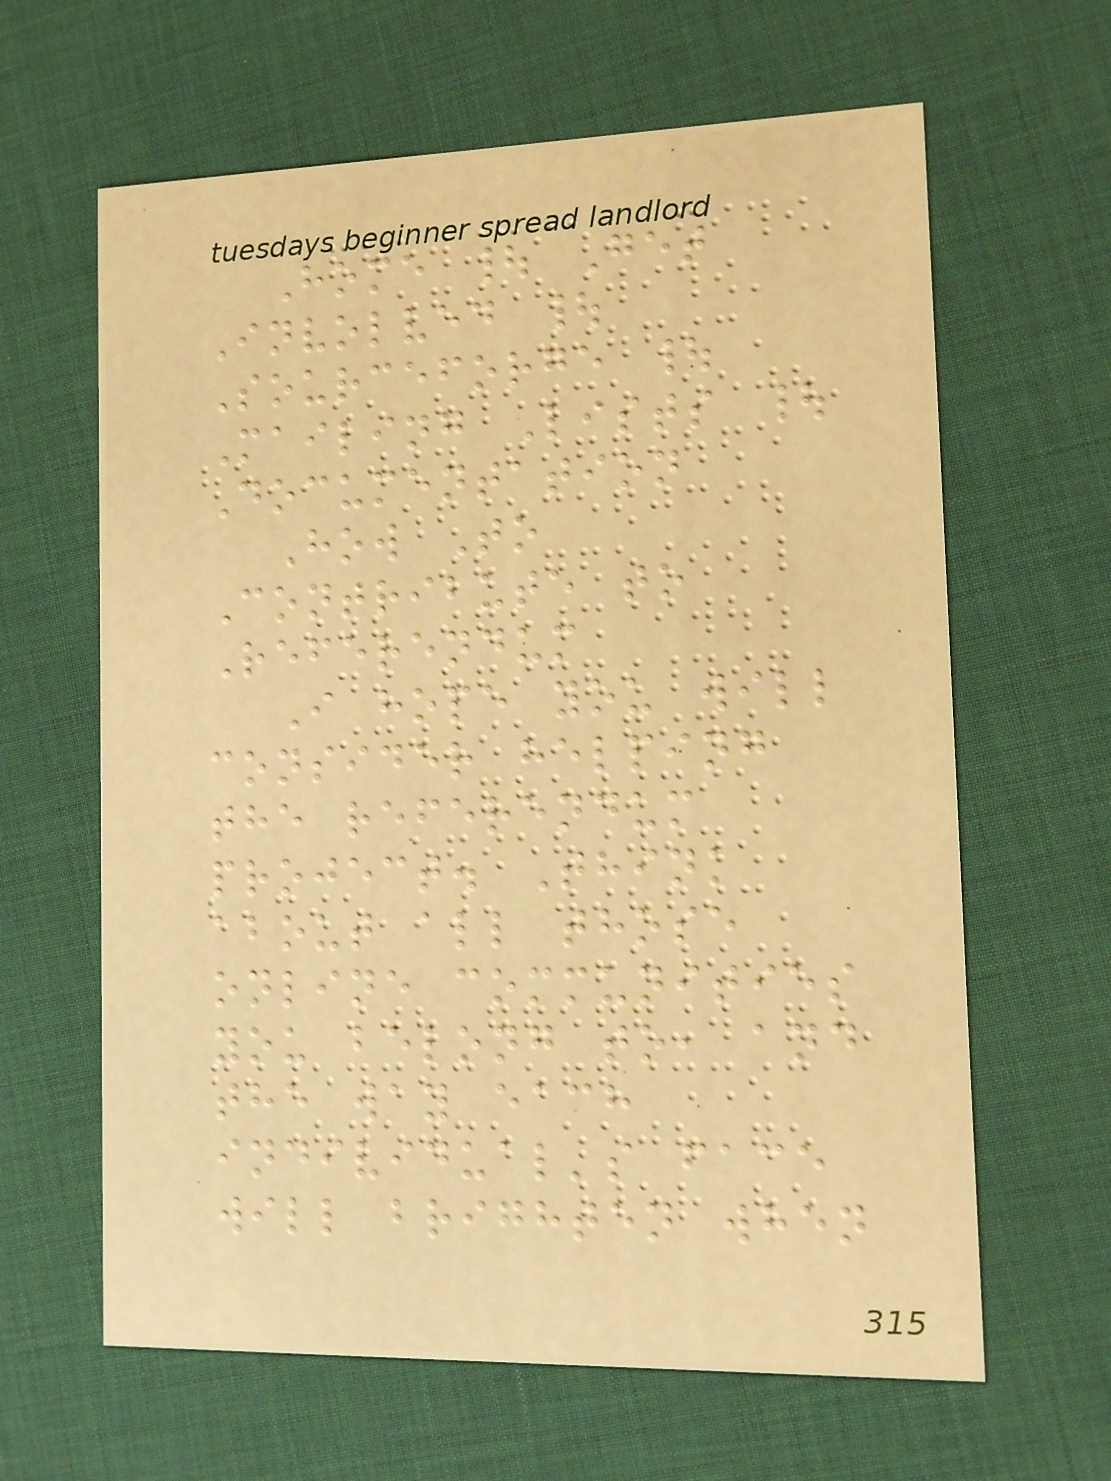Home | Get
Involved |
Sourceforge |
Mailing Lists |
Documentation
How To
Contribute to
Referendum
I hope you will
consider helping
the referendum
project. Think
about all those
online communities
you belong to, and
the way each
individual's face
will brighten when
